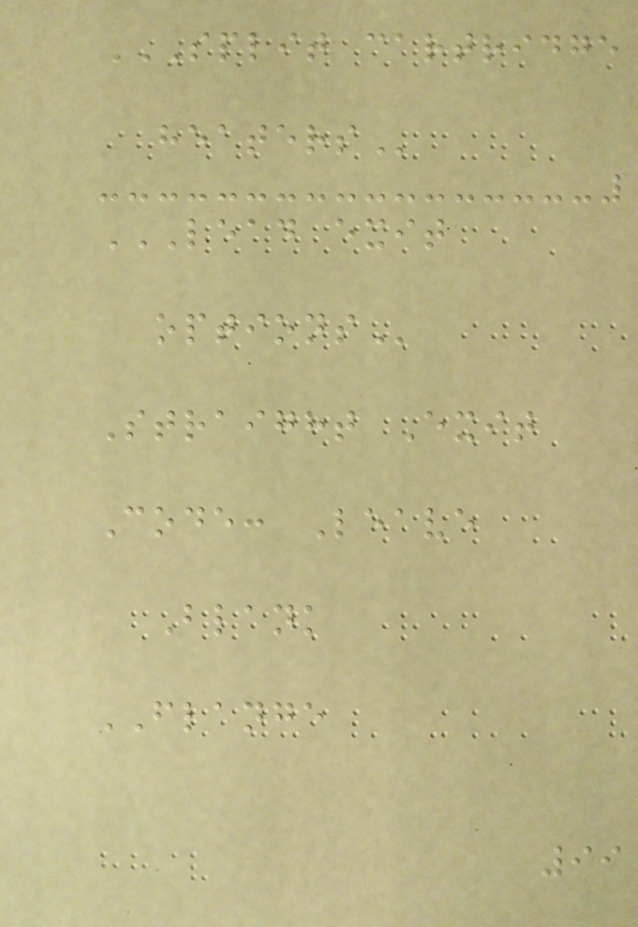SPLIT CARTRIDGE
HEATERS
LEAD EXIT
OPTIONS
Straight Exit
Code: Leave
Blank
FLANGE
99
